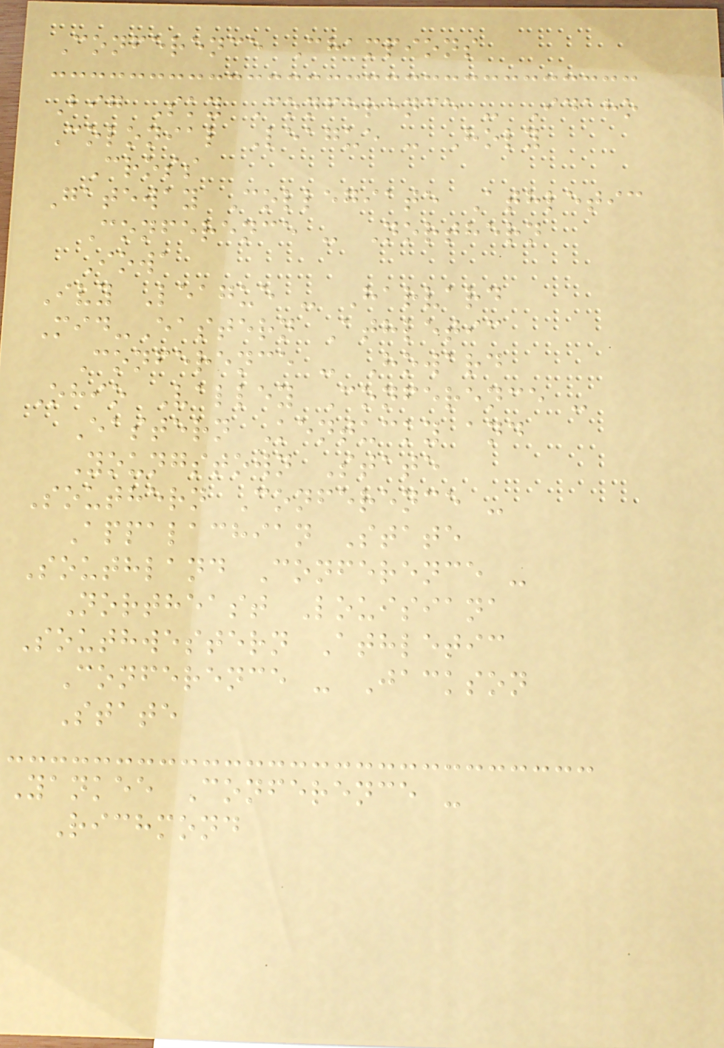Conference Champions
Big Sky Conference - Idaho
Colonial League - Holy
Cross
Gateway Collegiate Athletic
Conference - Northern
Iowa
Ivy League - Harvard
Mid-Eastern Athletic
Conference - Howard
Ohio Valley Conference -
Eastern Kentucky and
Youngstown State
Southern Conference -
Appalachian State
Southland Conference -
Northeast Louisiana
Southwestern Athletic
Conference - Jackson
State
Yankee Conference -
Richmond
